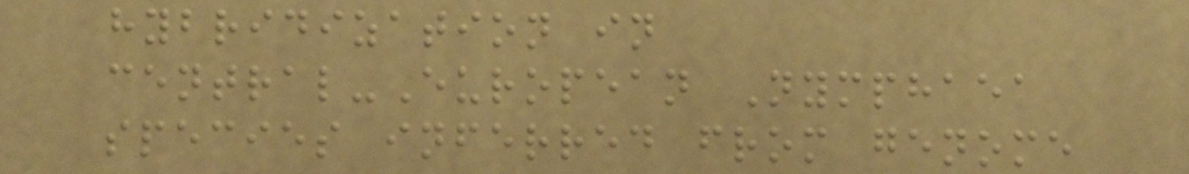hybridization in
central-European Nymphaea
species inferred from genome
